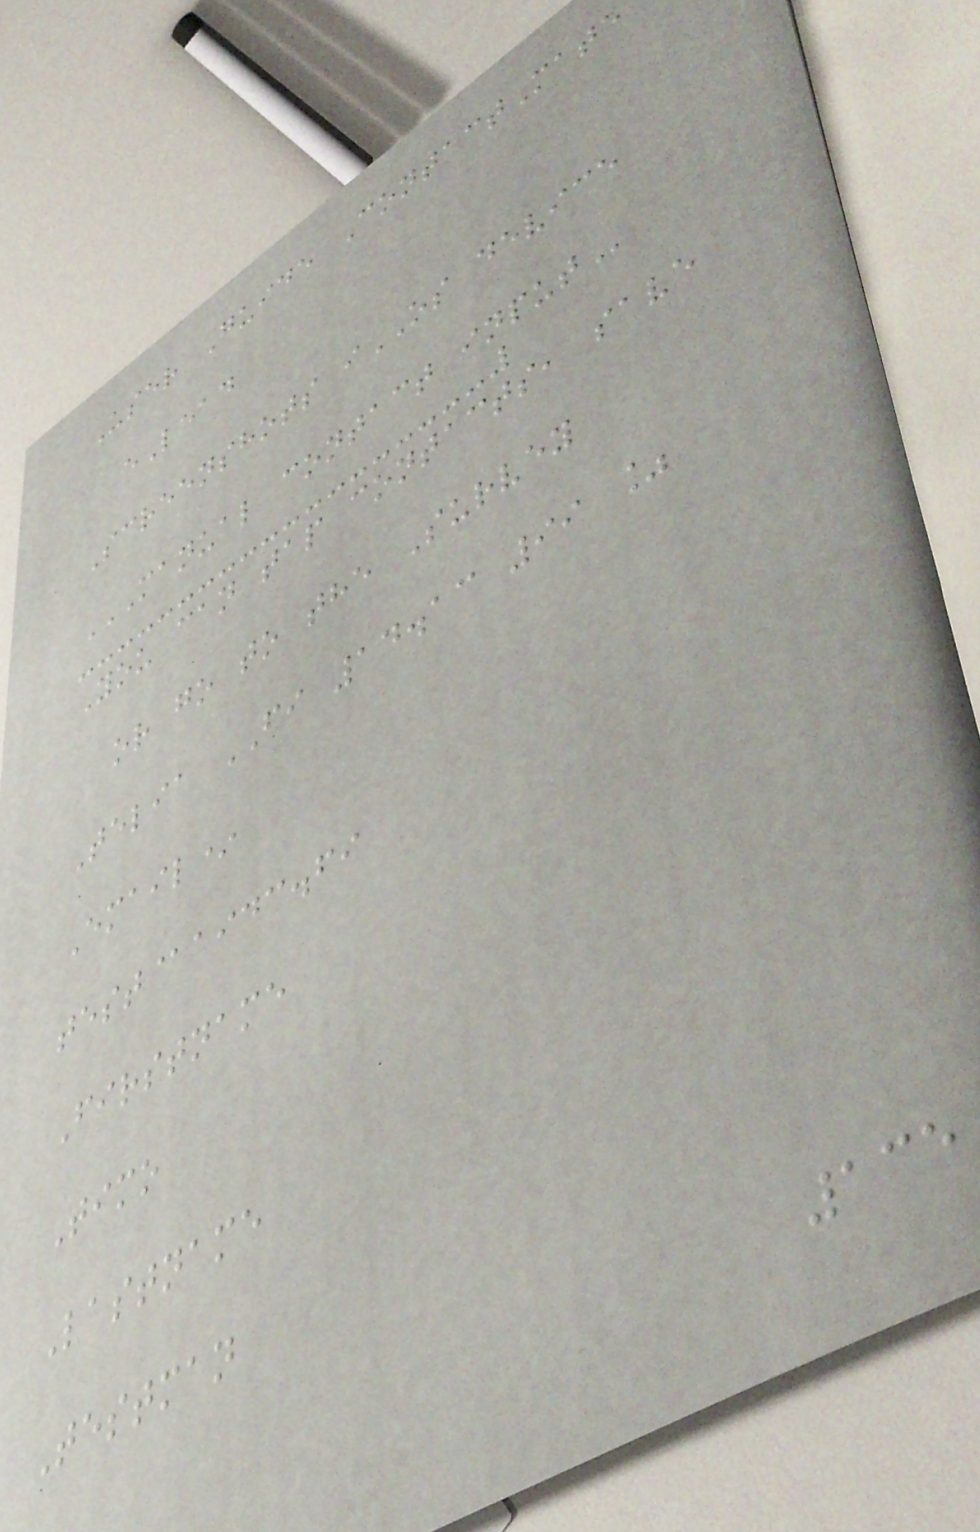User Guide ContactMate
eLead
Screenshots iOS device
MANUAL CONTACT INPUT
You can tap contacts, save
or go to the Survey
Telia FI 14.13 99 %
Email*
test@aidc.fi
Firstname
Timo
Lastname
Testman
135
